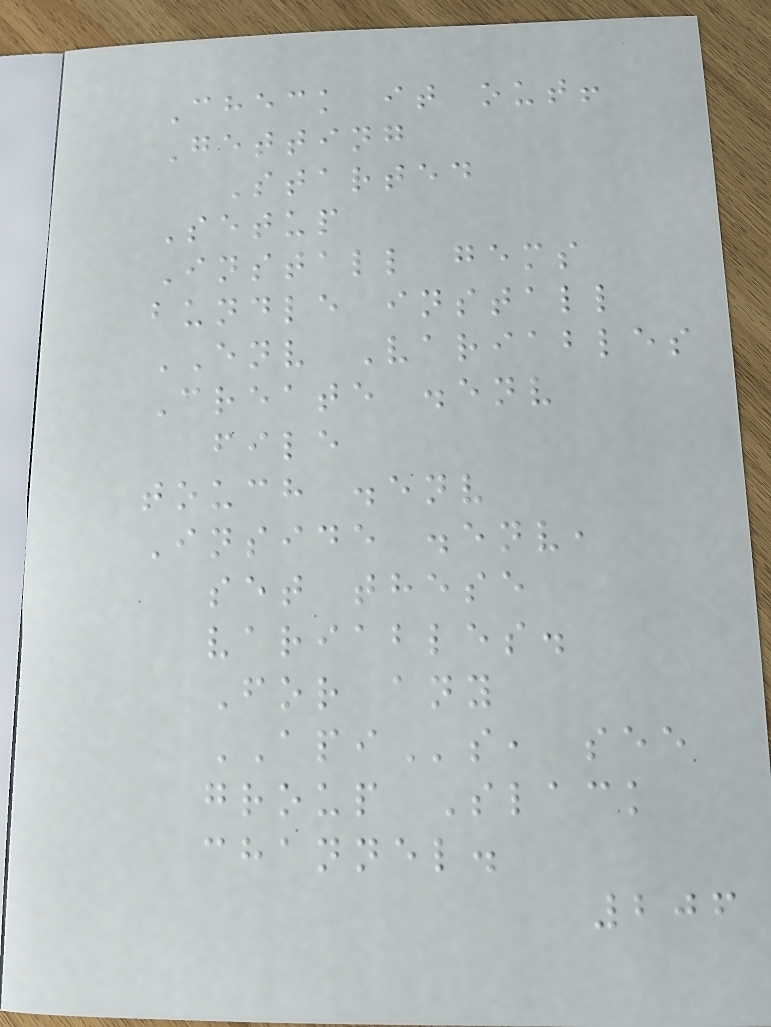Check it out!
Getting
Started
Setup
Install gems
bundle install
ENV Variables
Create .env
file
touch .env
Inside .env,
set these
variables.
For any
APIs, see
group Slack
channel.
206
